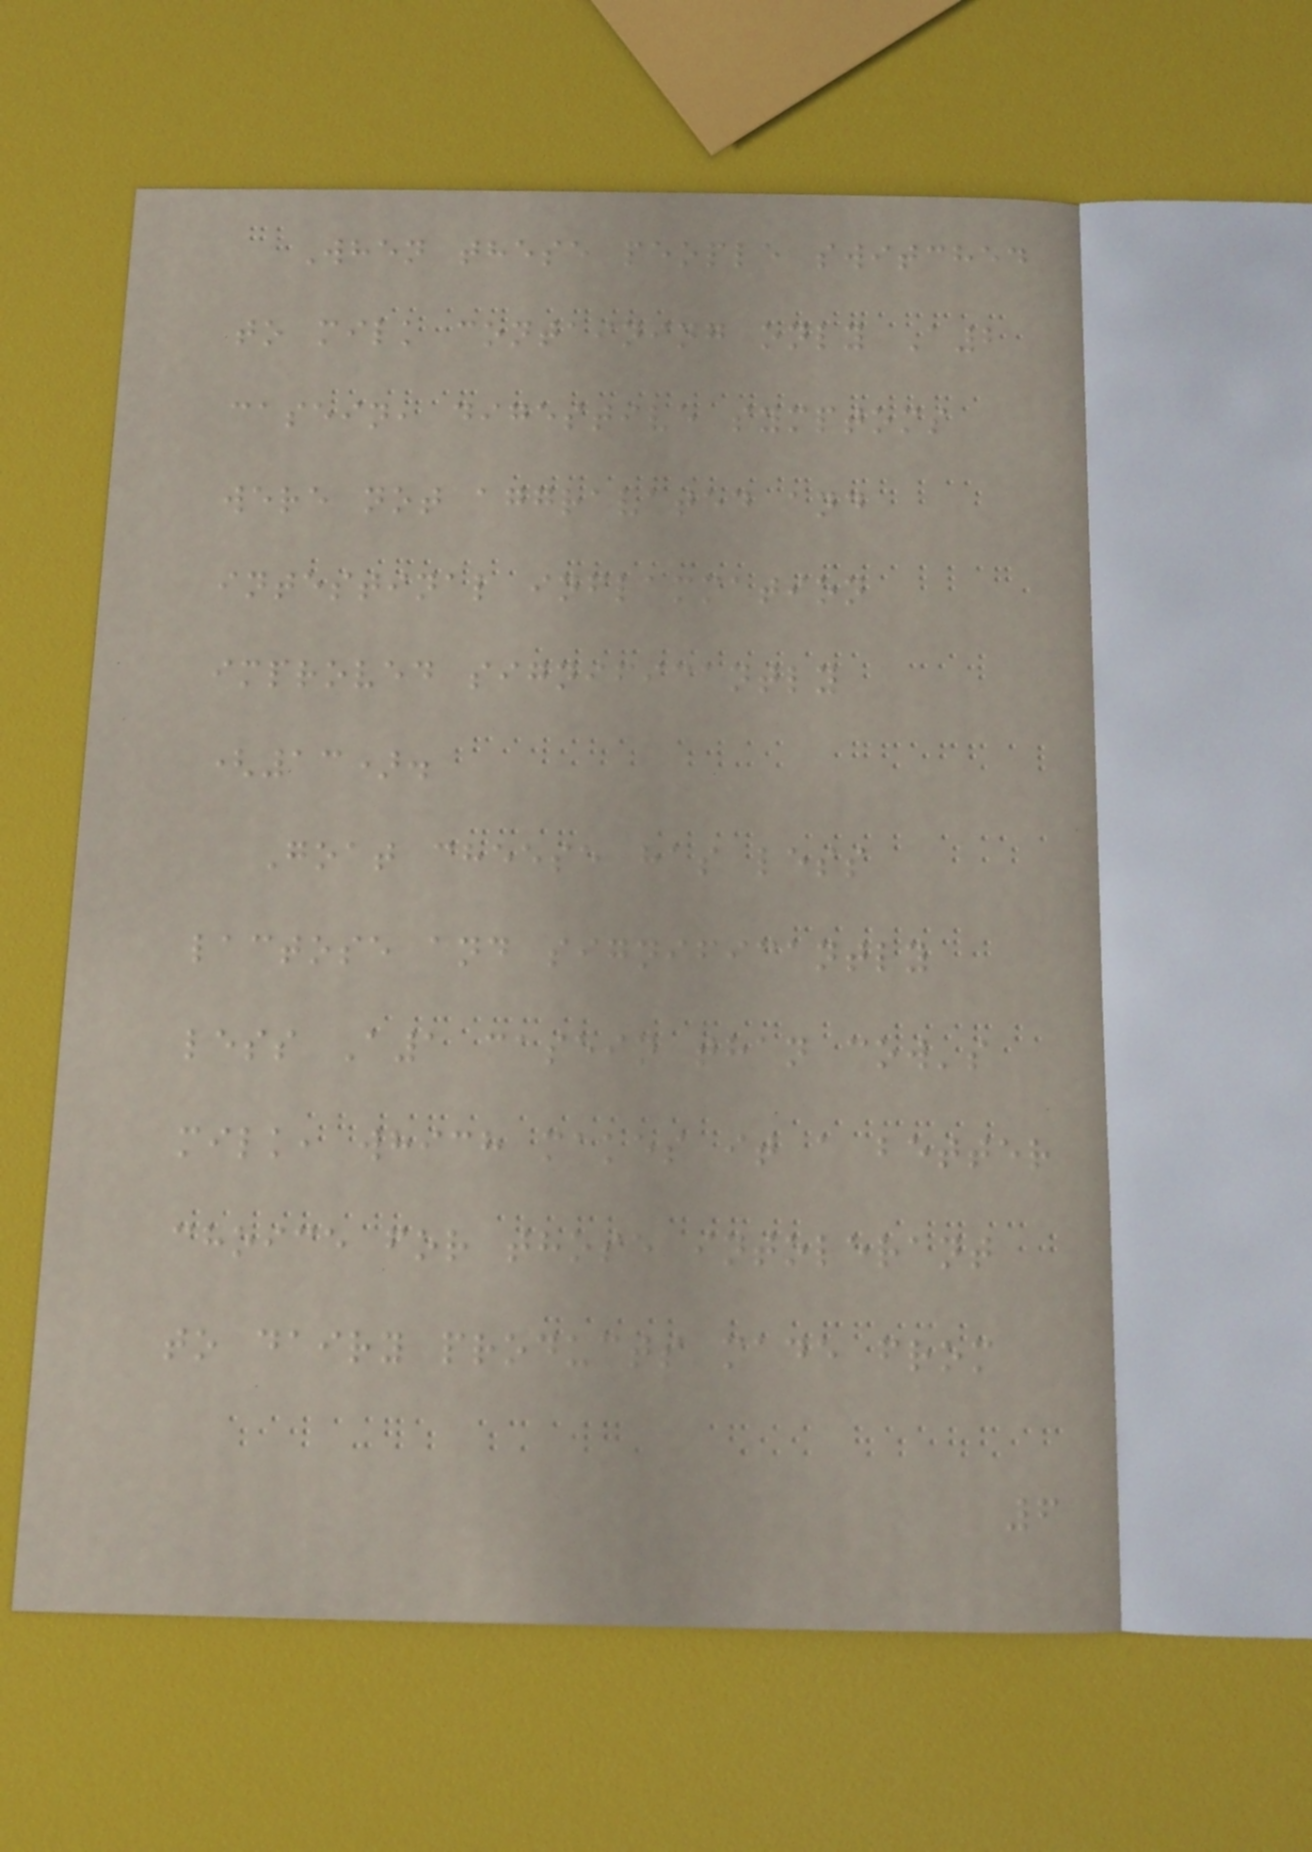When these people switched
to milk containing only A2
casein, digestive symptoms
were not aggravated and
intestinal inflammation
improved significantly
(13).
Goat cheese has less
lactose and significantly
less A1 casein than cow's
milk, which makes it a better
choice for those intolerant
to dairy products made from
6
